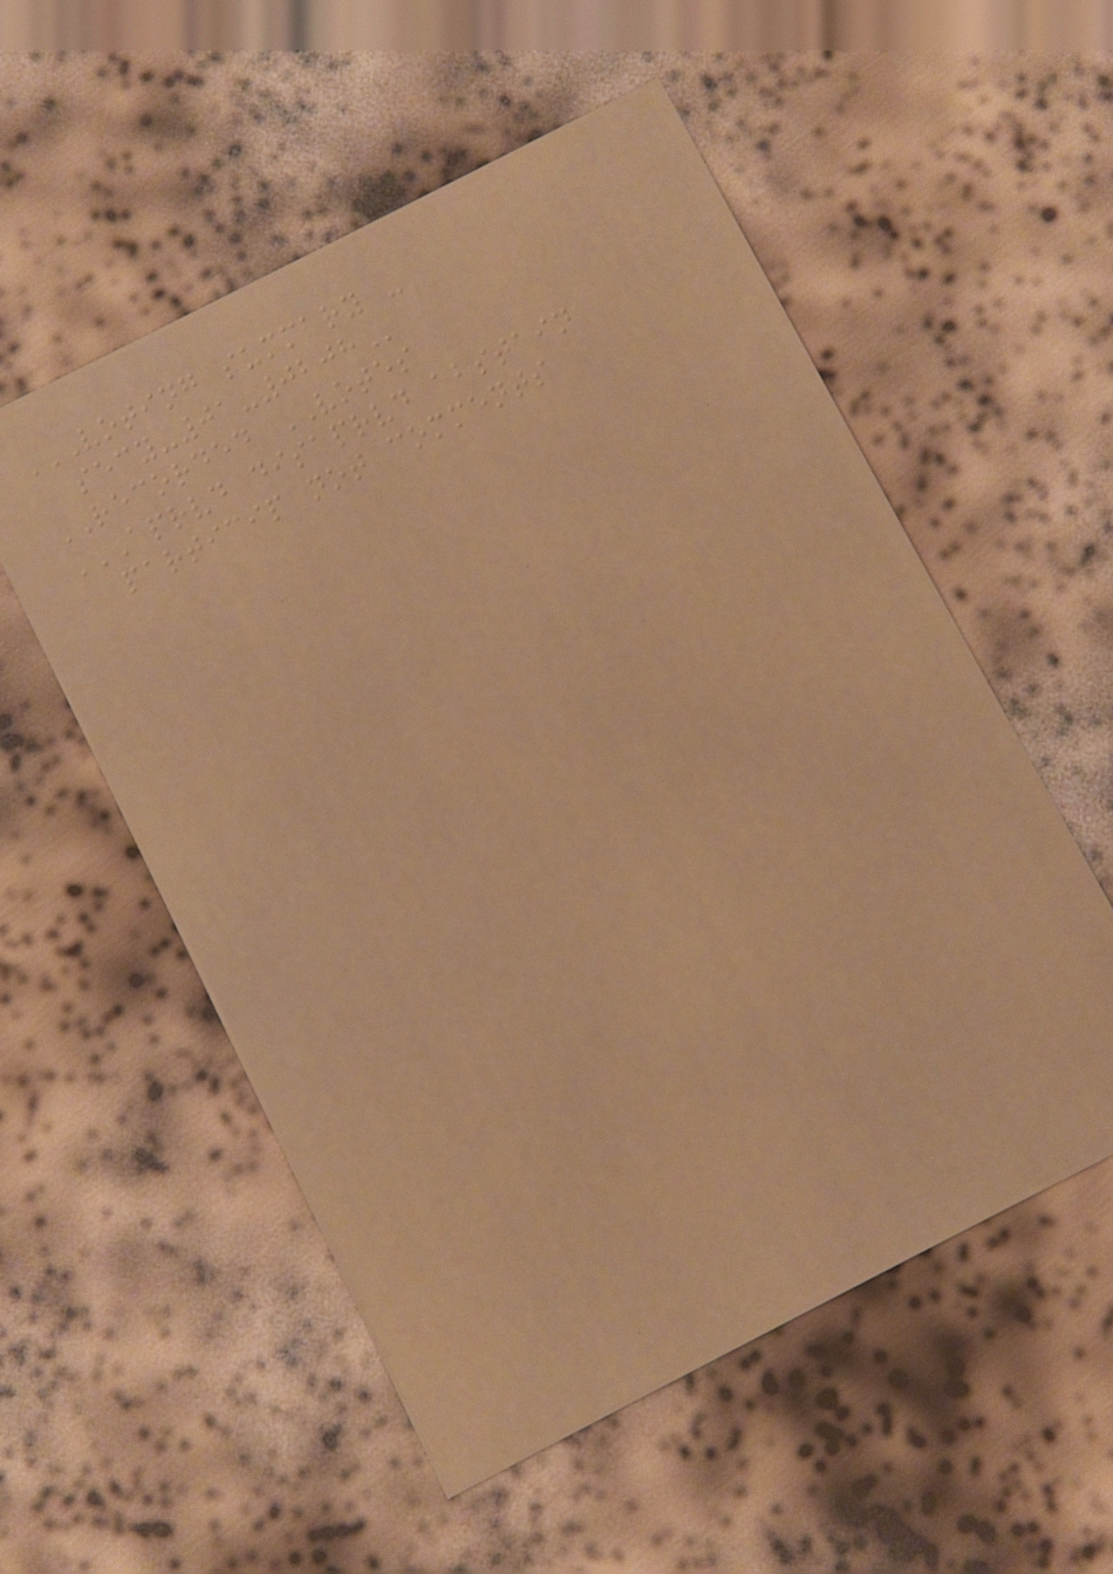VOTING SUMMARY -
SECY-01-0208
RECORDED VOTES
APRVD DISAPRVD ABSTAIN
PARTICIP NOT COMMENTS
